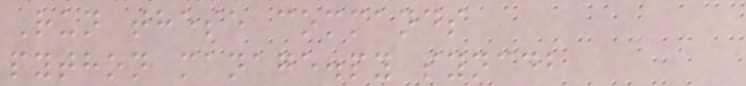Run these commands
python manage.py syncdb
